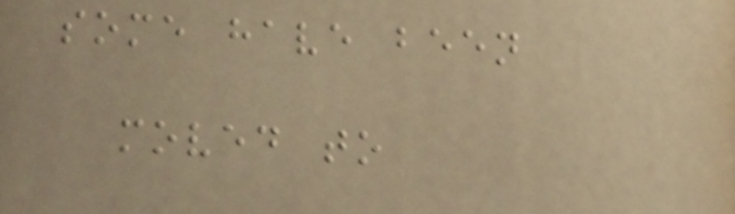some have been
moved to
